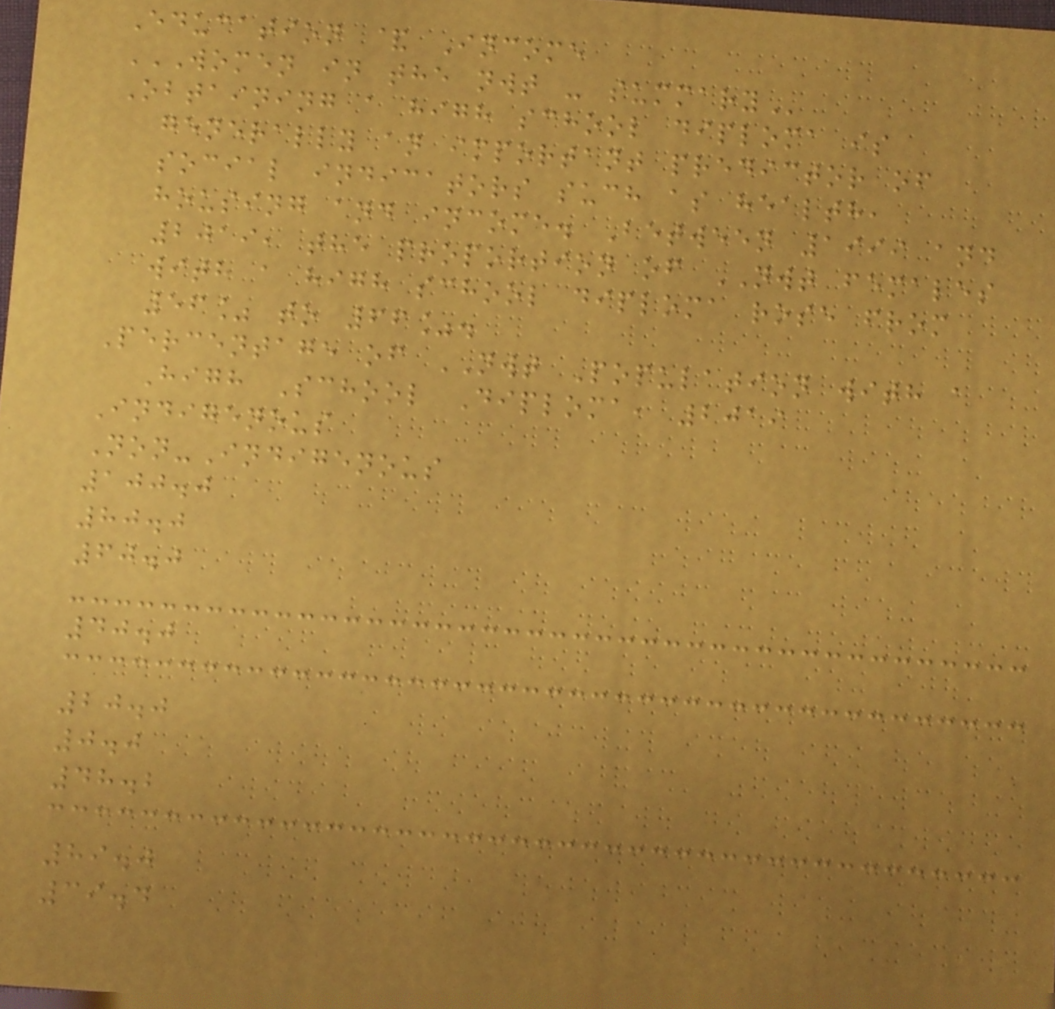Education & Income
WOMEN IN THE NWT - SUMMARY
Obtaining a high school diploma is
generally an important predictor of
social indicators such as health,
housing and income. Between 1999 and
2019, the proportion of NWT females
with a high school diploma rose from
56% to 66%.
Percentage of NWT Population with a
High School Diploma, 2019
Indigenous
Non-Indigenous
100.0
80.0
60.0
40.0
20.0
0.0
48.2
89.0
39.4
